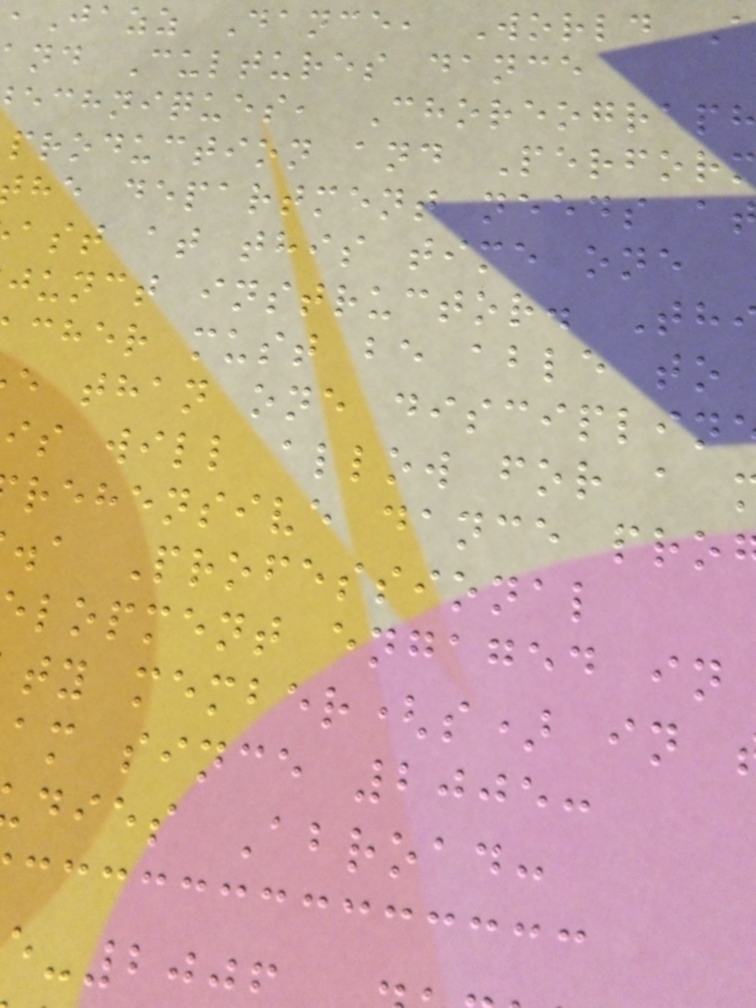,Jazz Dance, World A
nd Cultures dance
echniques, Choreograph
production and Perfor
he department needs a
ast at this time one
junct instructor. Th
cher must be able to
e than one disciplin
is will allow for a
rehensive dance pro
.a Professional
lopment engaged in
ty member(s) in
am since 2005:
dies Abroad:
